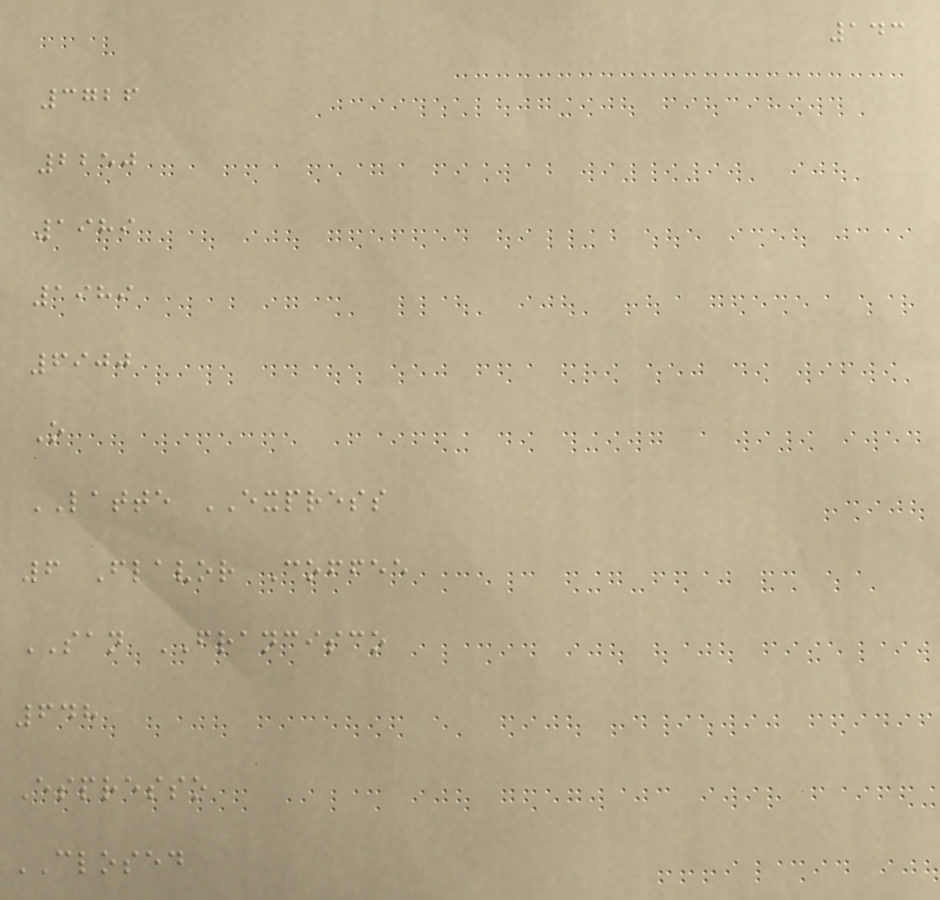143
3726
2250
1989
1989
6900
O
LATTE EXPRESS
6 Flavor Coffee
SAN FRANCISCO
648
Espresso
CLOSED
